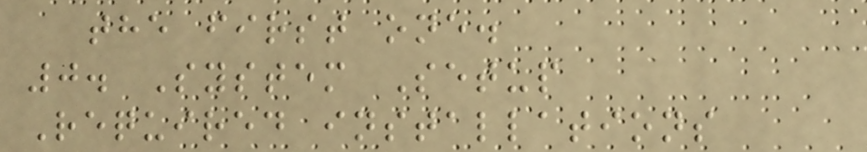the first one.
0. System Setup
Required installations
